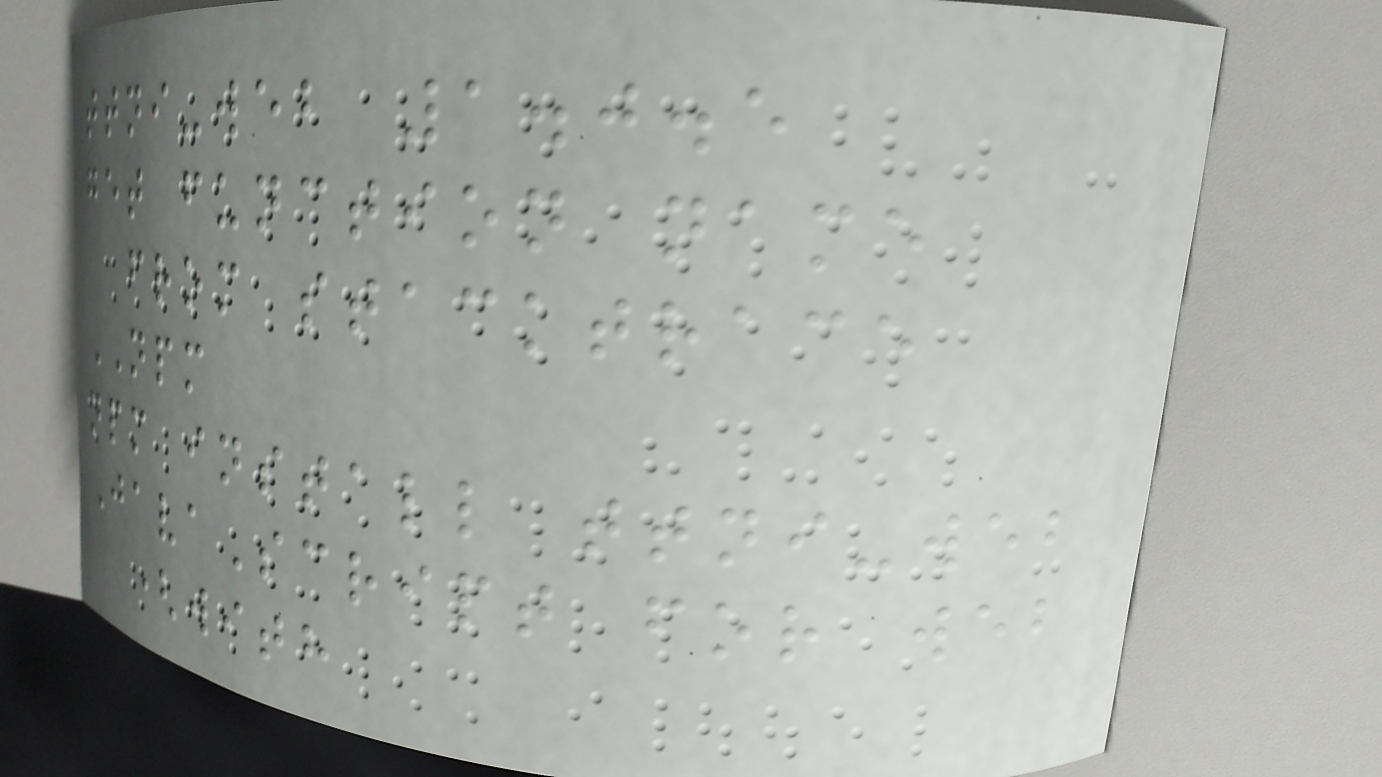ttni-web 1.0.5
get function name
from stacktrace
NPM
npm install ttni-web
JavaScript for web
(with
